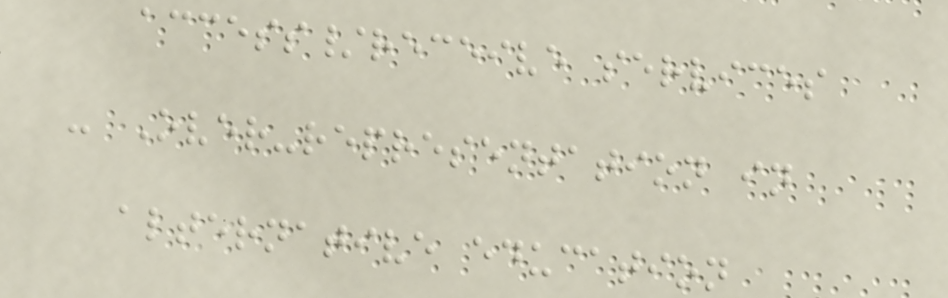access/receive services
- Over-representation in
alternative education
